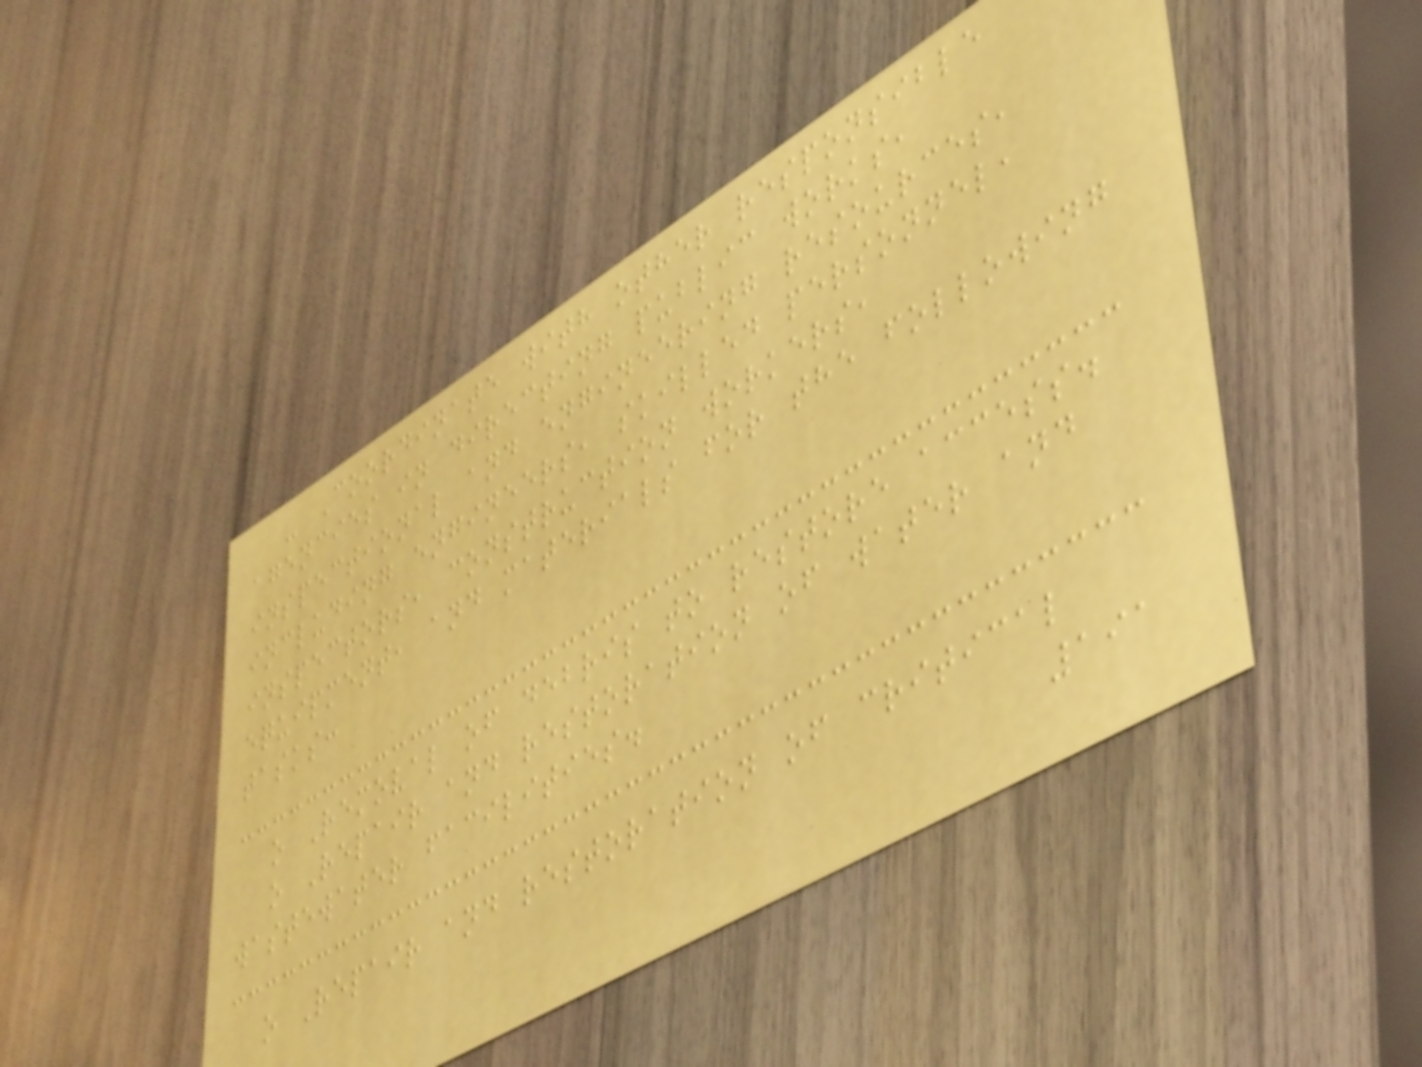- Coordinate with other responsible
agencies in directing public works,
inspectional and engineering resources,
including engineers, skilled personnel,
inspectors, construction workers,
equipment, and materials for the following
tasks:
o Removal of debris to restore access.
o Repair and restoration of water and
wastewater facilities.
o Repair and restoration of critical
191
